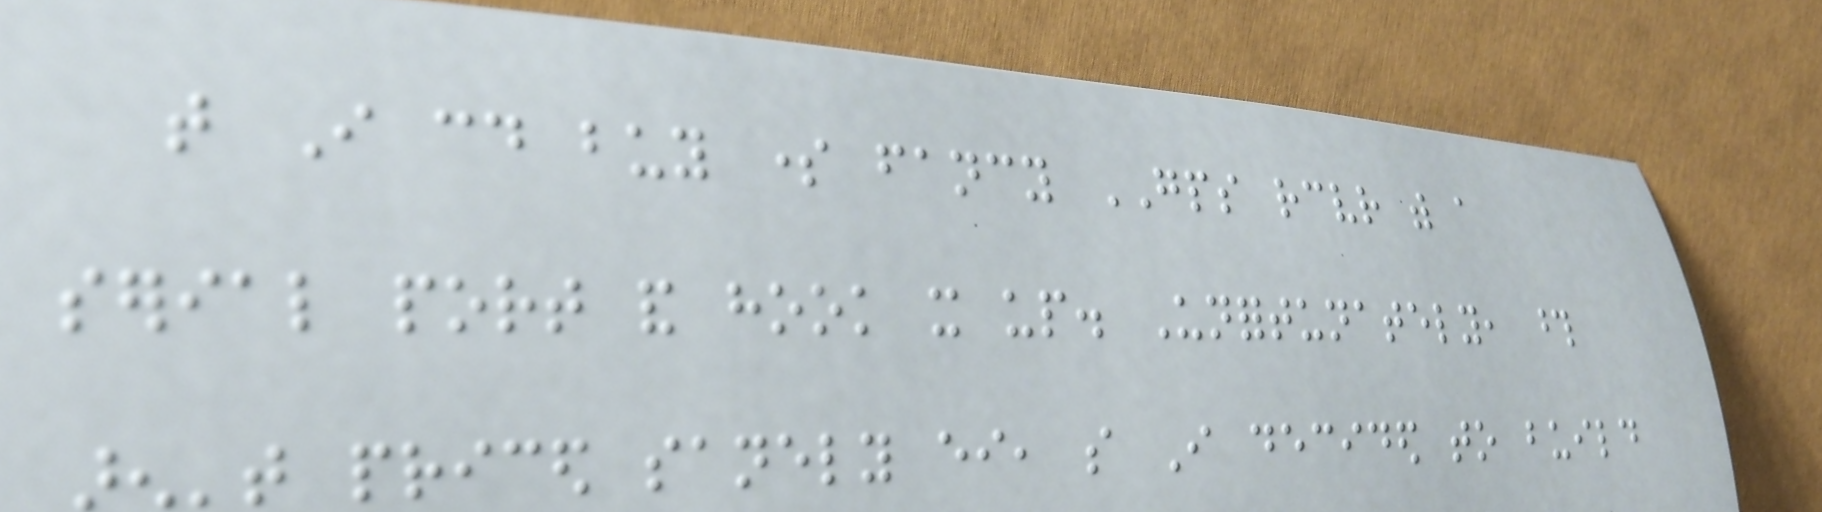that I could buy some fancy GPS receiver with a
serial port and hook it up. Unfortunately, those
aren't priced sanely either, so I decided to build
